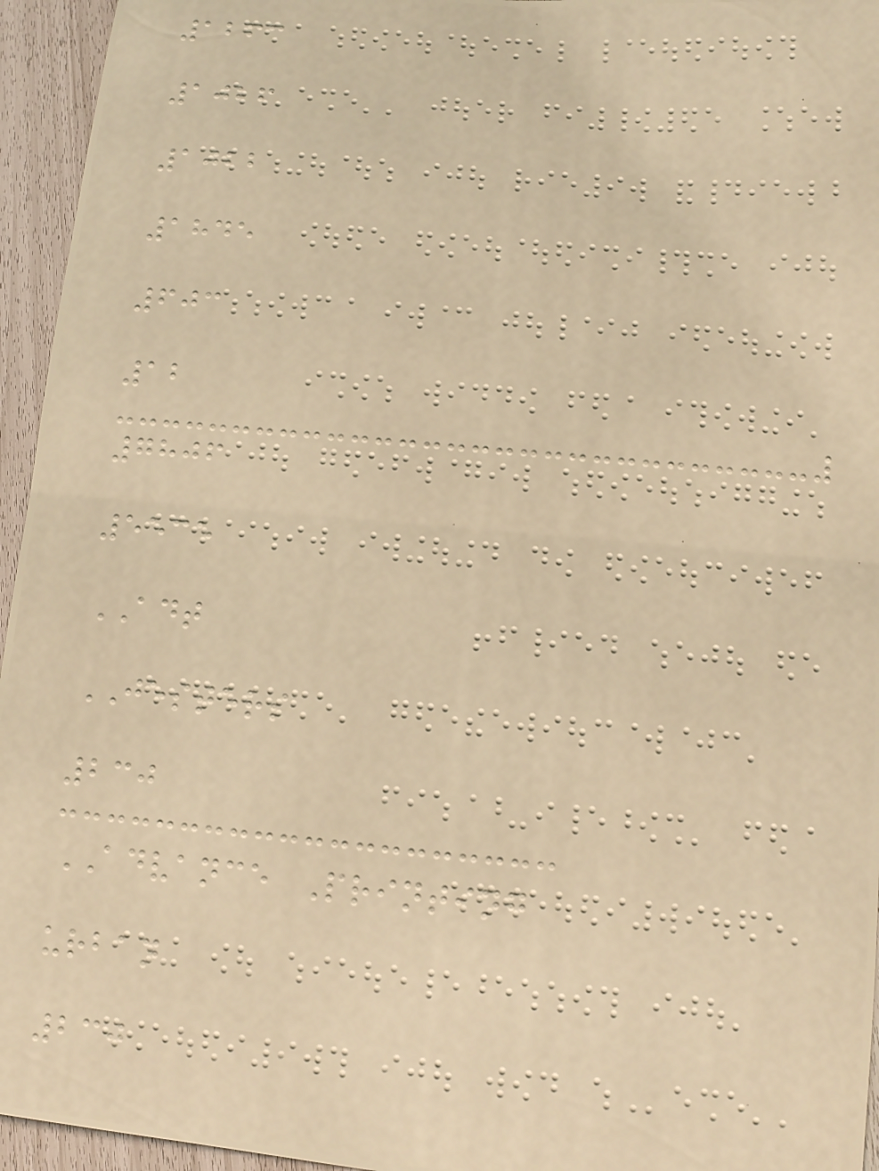1263
1026
1022
1845
603
12
7806
5535
ADT
JESTERS
230
ADVANCE Printing
urban
230
